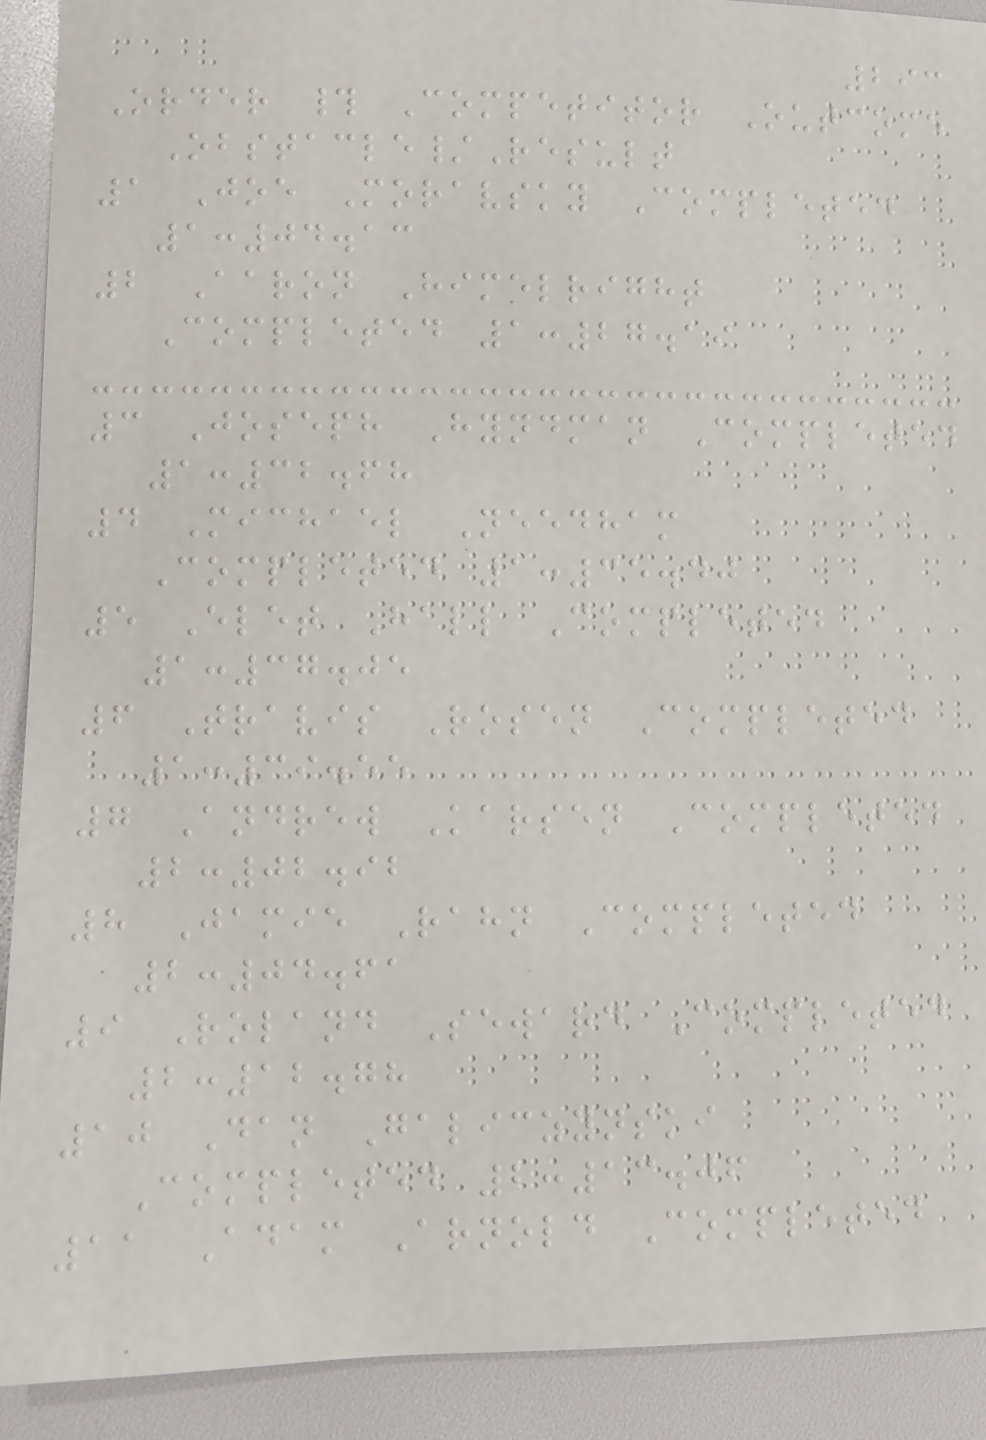293
Order # Competitor Outcome
Obstacle/Result
1 Joe Moravsky Completed
1:04.13
2 Aaron Himelright
Completed 1:27.19
3 Joseph Hyndman Completed
1:32.68
4 Michael Needham
Completed 1:35.40
5 Elet Hall Completed
1:37.05
6 Travis Rosen Completed
1:39.55
7 Andrew Karsen Completed
2:02.92
8 Jamie Rahn Completed
2:04.61
9 Roland Seward Completed
2:12.78
10 Dan Galiczynski
Completed 2:13.06
11 Adam Arnold Completed
